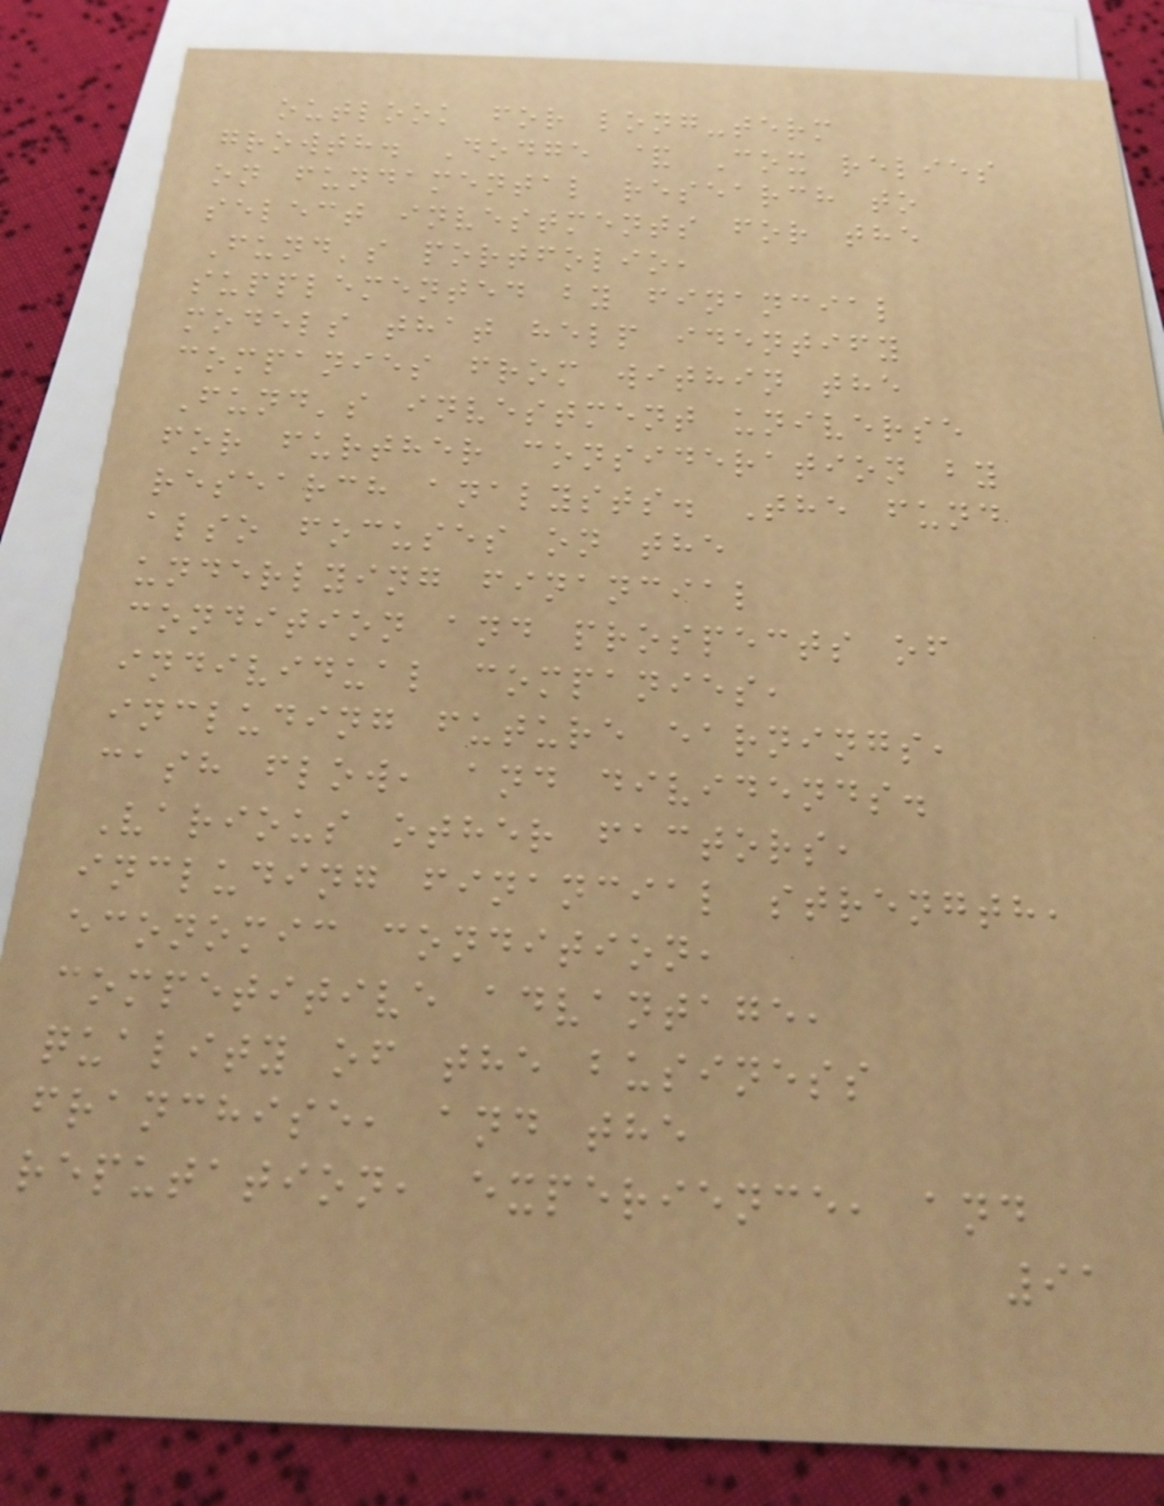outlook for long-term
growth. Dodge & Cox relies
on fundamental research to
select investments for the
Fund's portfolio,
supplemented by financial
models that help identify
companies from within the
Fund's investment universe
for further consideration by
research analysts. The fund
also focuses on the
underlying financial
condition and prospects of
individual companies,
including future earnings,
cash flow, and dividends.
Various other factors,
including financial strength,
economic condition,
competitive advantage,
quality of the business
franchise, and the
reputation, experience, and
91
